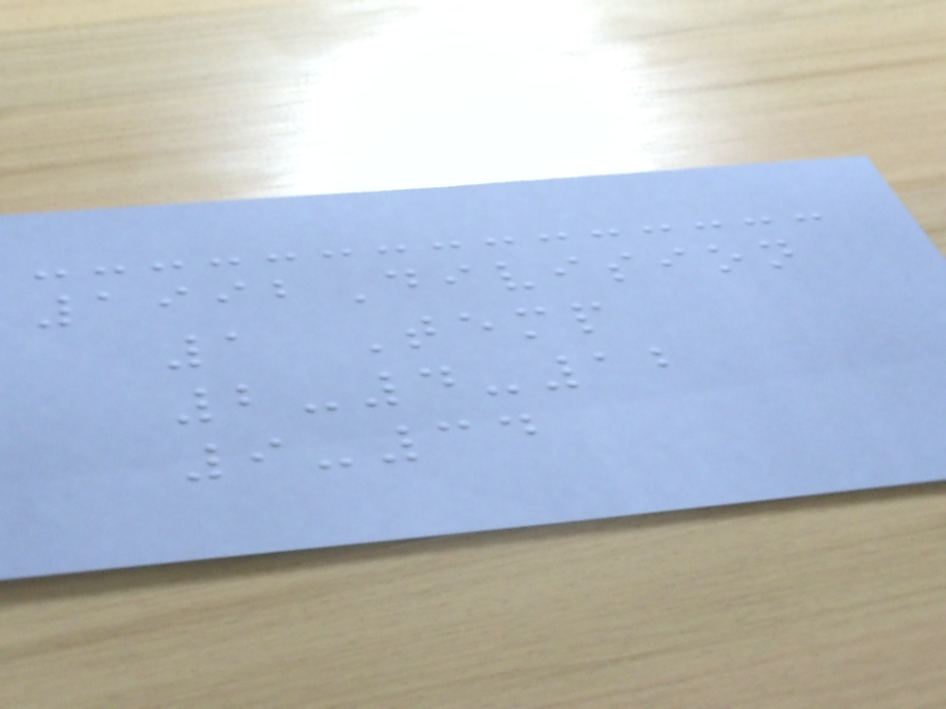1992Division
1 Temp
2-4-12
9-34
